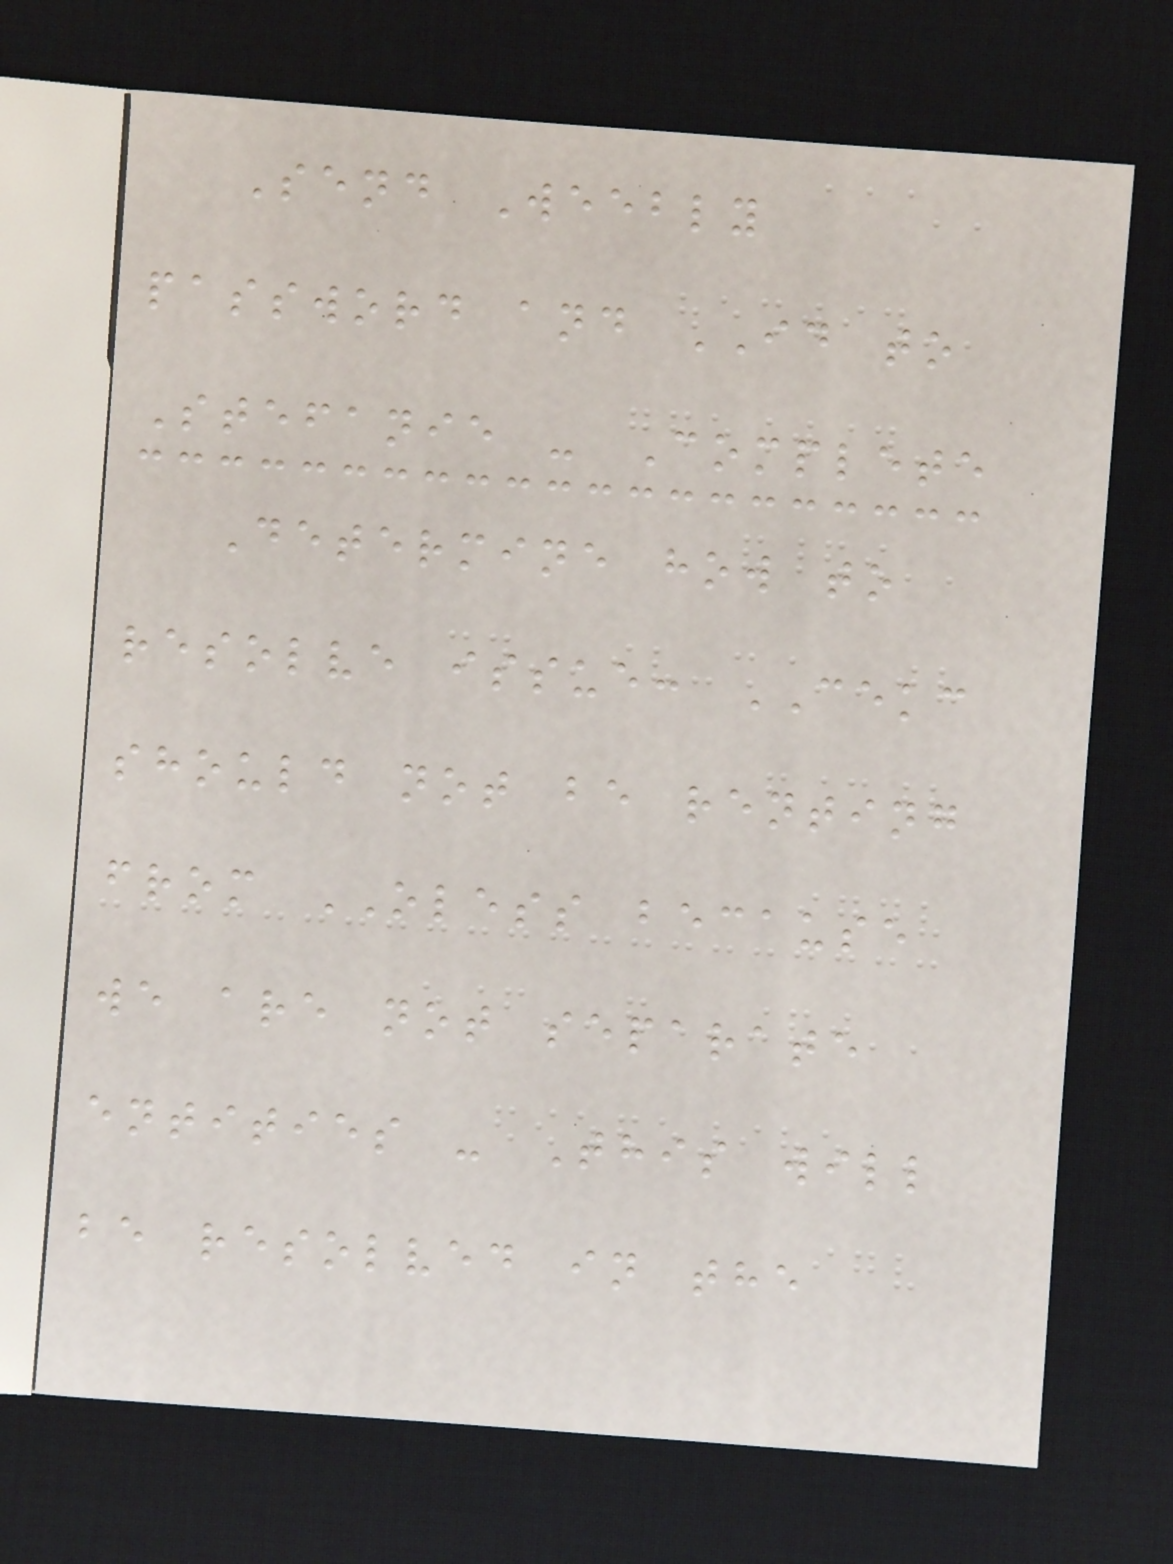Send Weebly
password and ID to
Stefanie - Complete
Determine how to
resolve issue: CEKC
should not be renting
from OLESS because
we are not separate
entities - This will
be resolved in the
